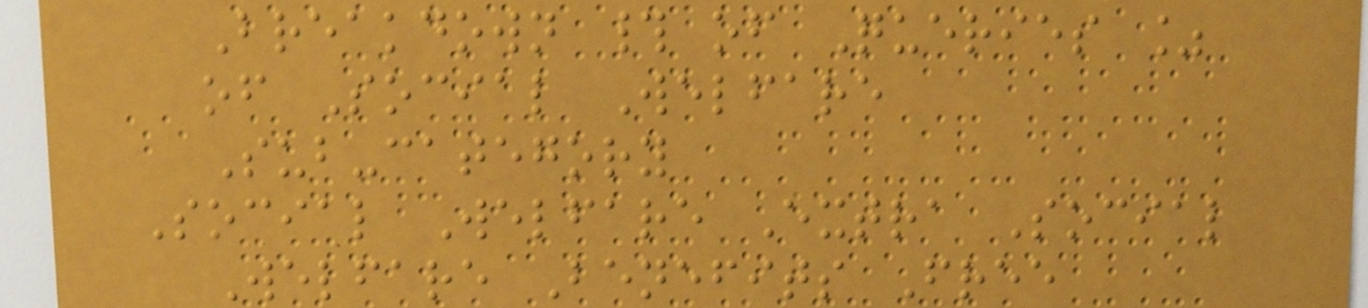Breakdown # of Queries %
of Social Welfare
Sub-category
Social Welfare Extra Social
Welfare Benefits Free
